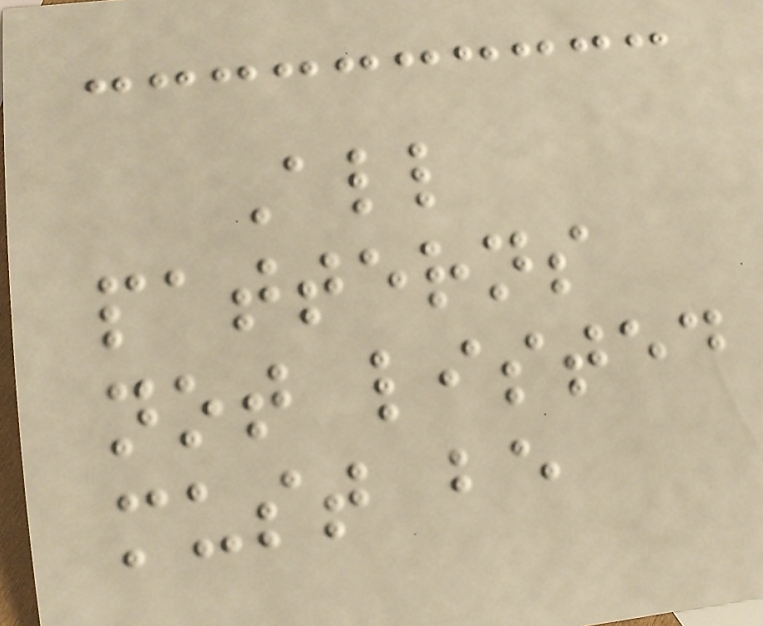All
patterns
not listed
must be
